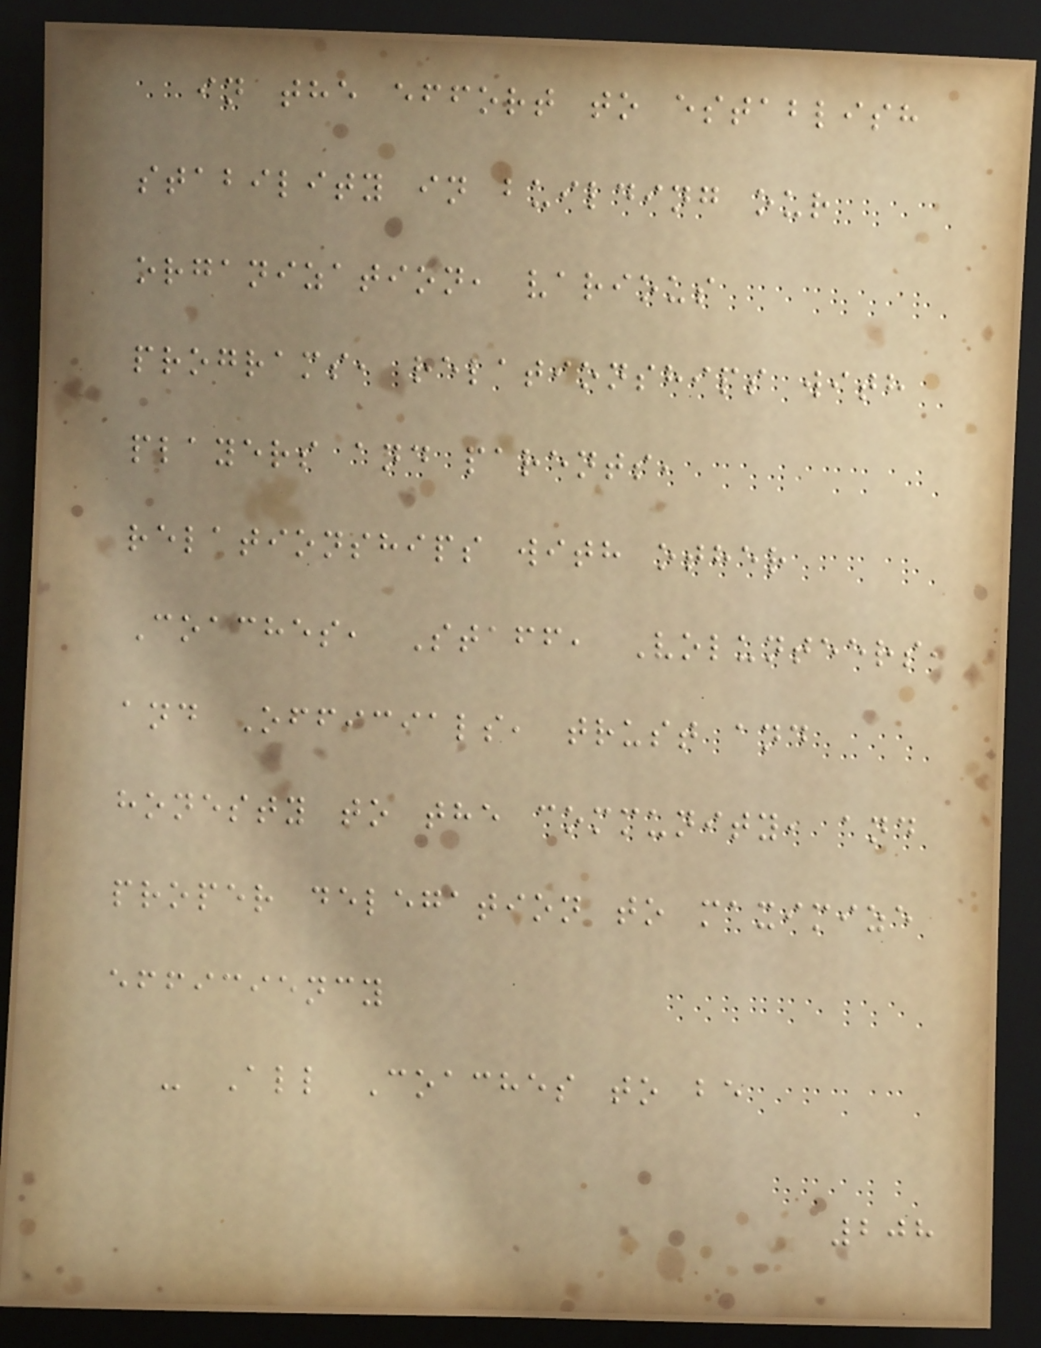in the effort to establish
stability in building our
organization, various
programs, relationships with
players and parents,
relationships with other
Coaches, Staff, Volunteers,
and Officials, trust and
honesty to the community, and
proper delegation to maximize
efficiency
- All Coaches to be
208
